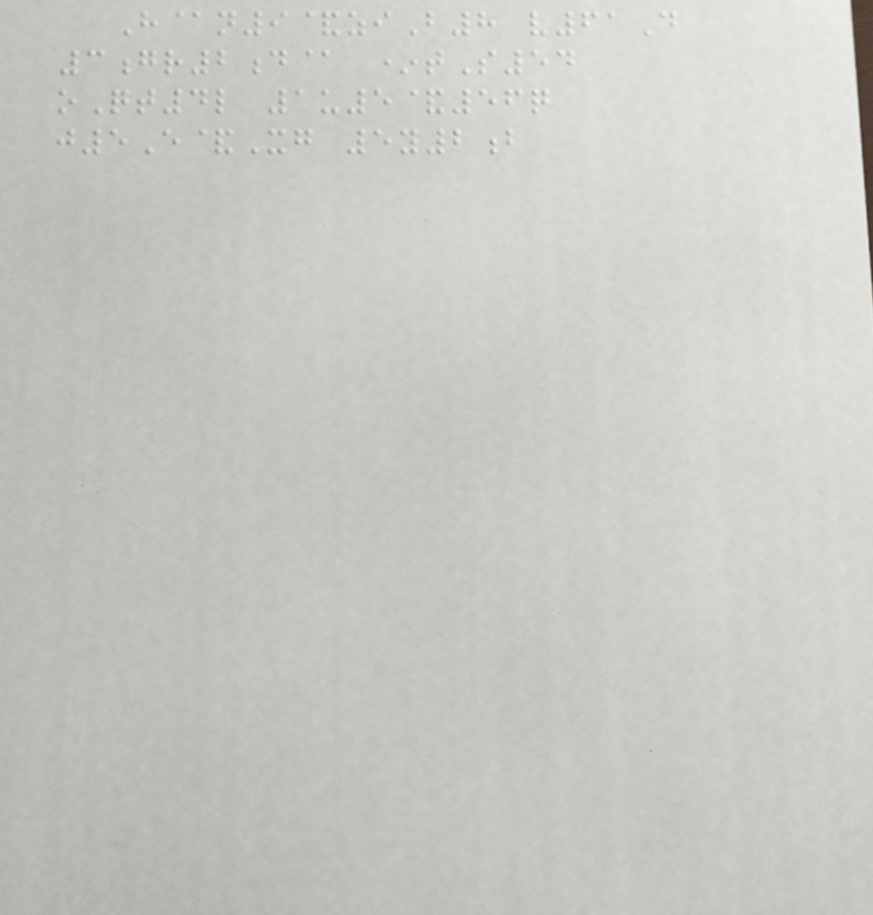H@n9&ziB8 v61D
3gr2d@ *tS54
oQt4l 1u5&56q
j5E&Xg 5y2b
